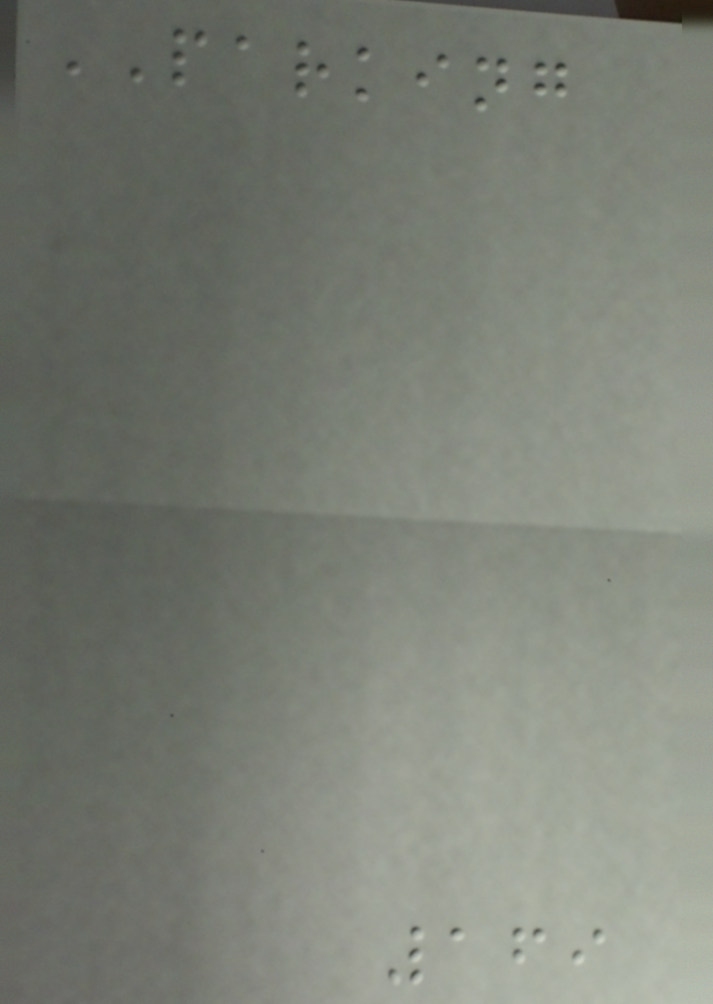PARKING
169
